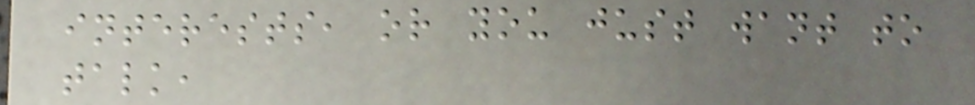interests, or you just want to
talk,
